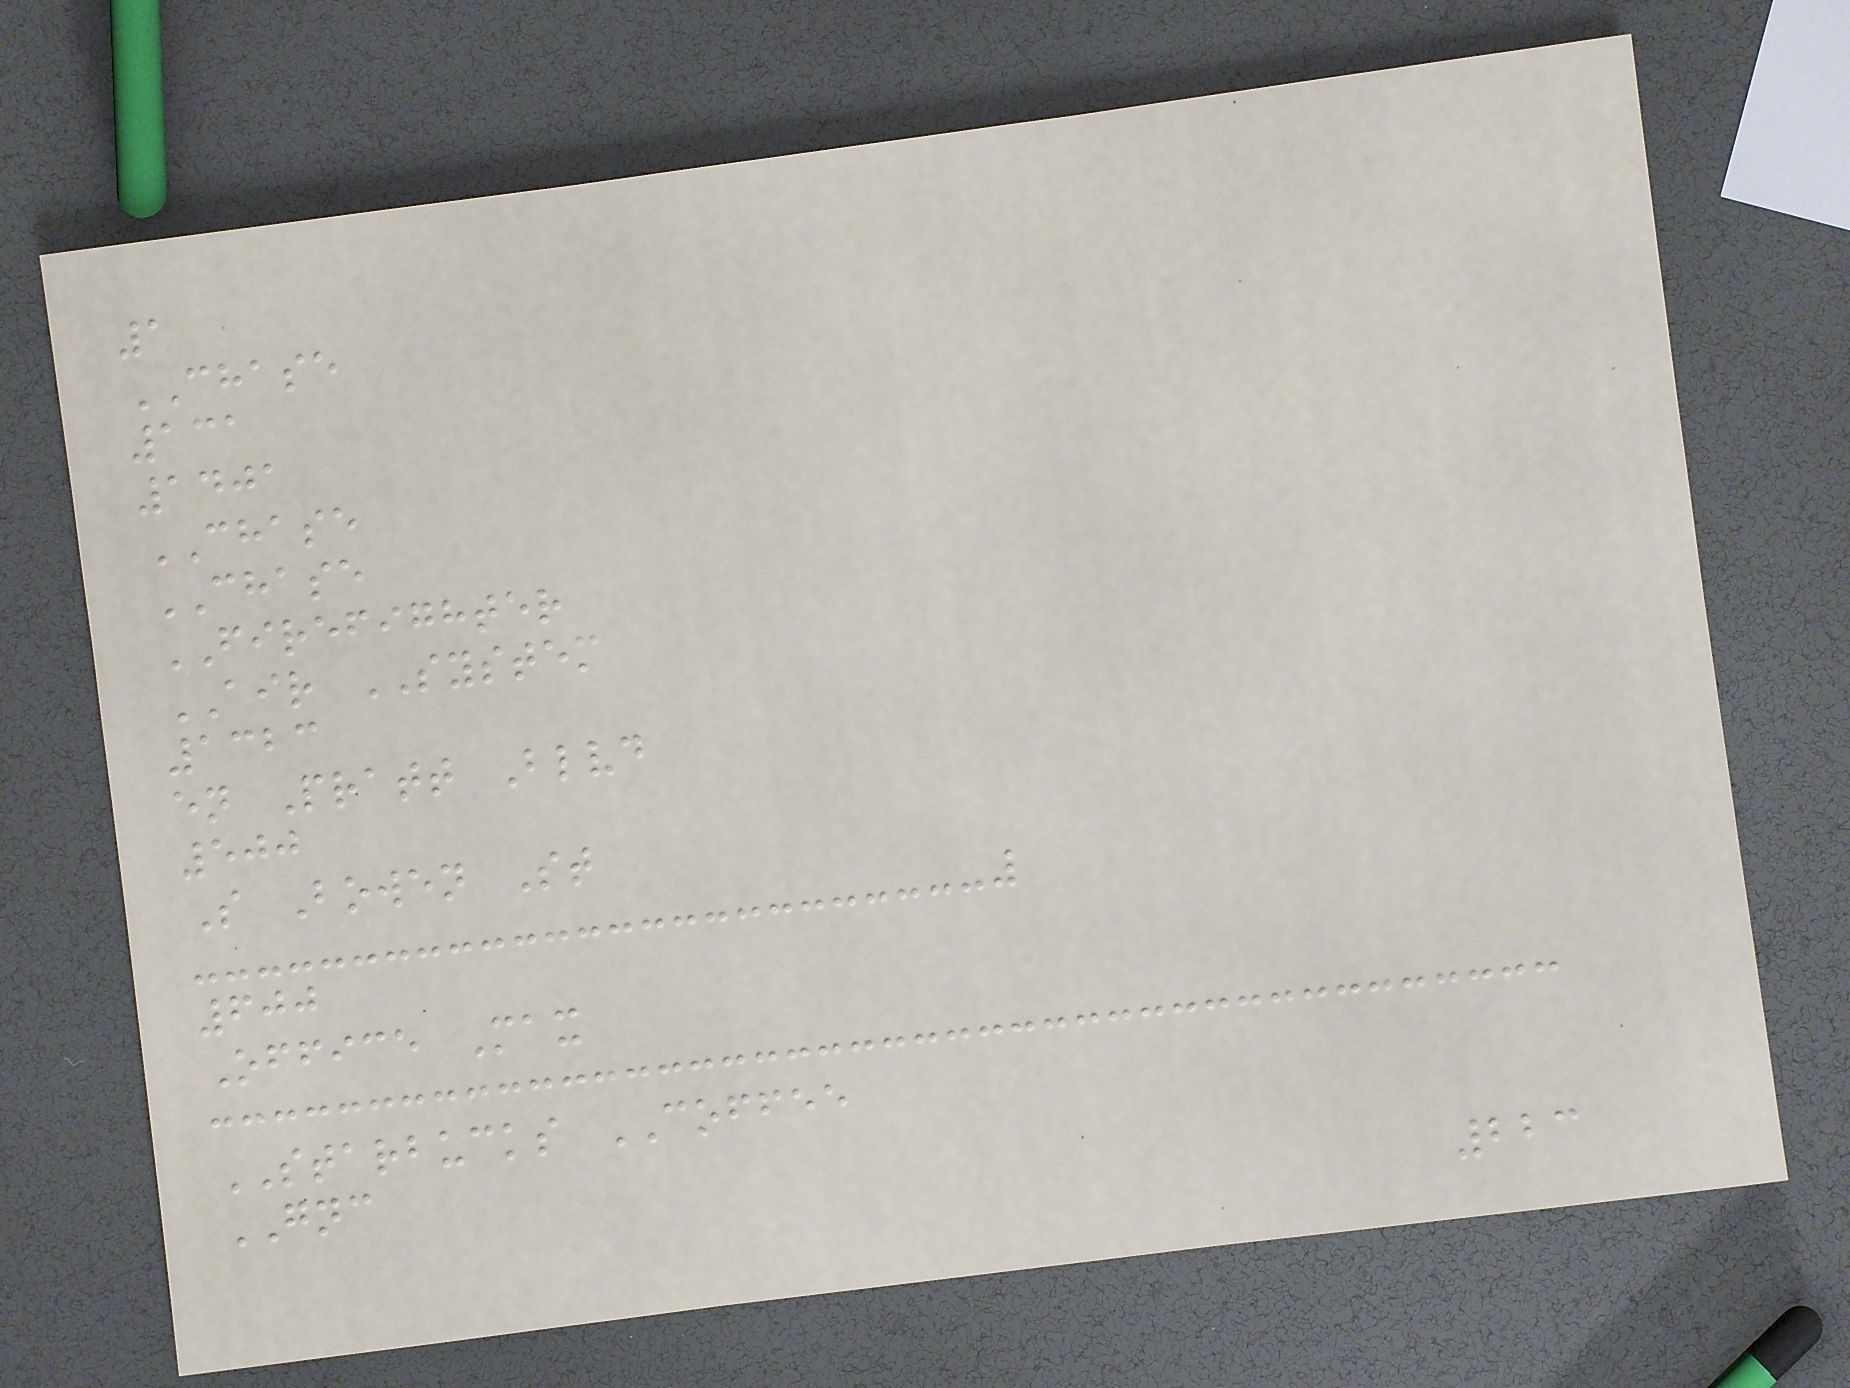1
CHASE
131
1401
CHASE
CHASE
FIREFIGHTER
AIR SYSTEM
1323
en Pratt Blvd
500
S Bowen St
600
Office Max
STARBUCKS COFFEE
GNC
223
